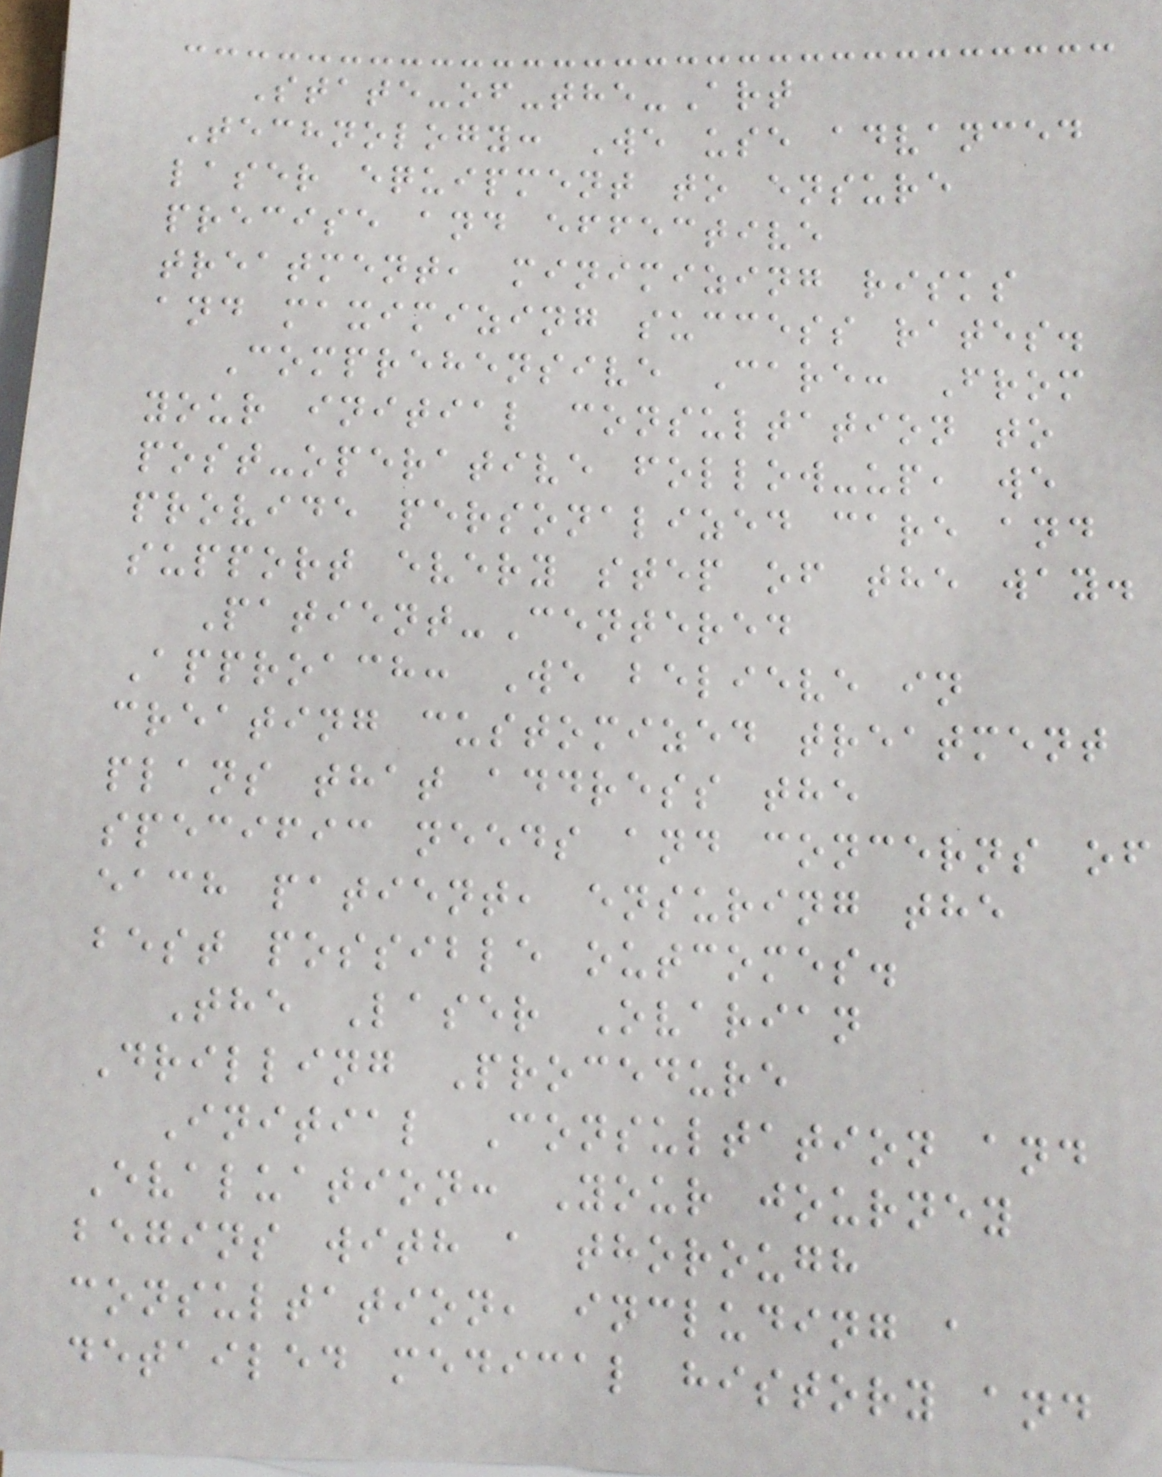State-of-the-Art
Technology: We use advanced
laser equipment to ensure
precise and effective
treatment, minimizing risks
and maximizing success rates.
Comprehensive Care: From
your initial consultation to
post-operative follow-up, we
provide personalized care and
support every step of the way.
Patient-Centered
Approach: We believe in
creating customized treatment
plans that address the
specific needs and concerns of
each patient, ensuring the
best possible outcomes.
The Laser Ovarian
Drilling Procedure
Initial Consultation and
Evaluation: Your journey
begins with a thorough
consultation, including a
detailed medical history and
